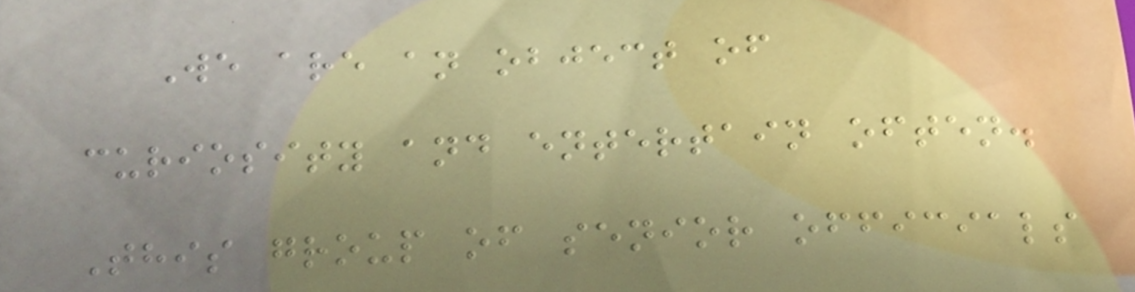We are an object of
curiosity and entertain often.
This group of senior officials
